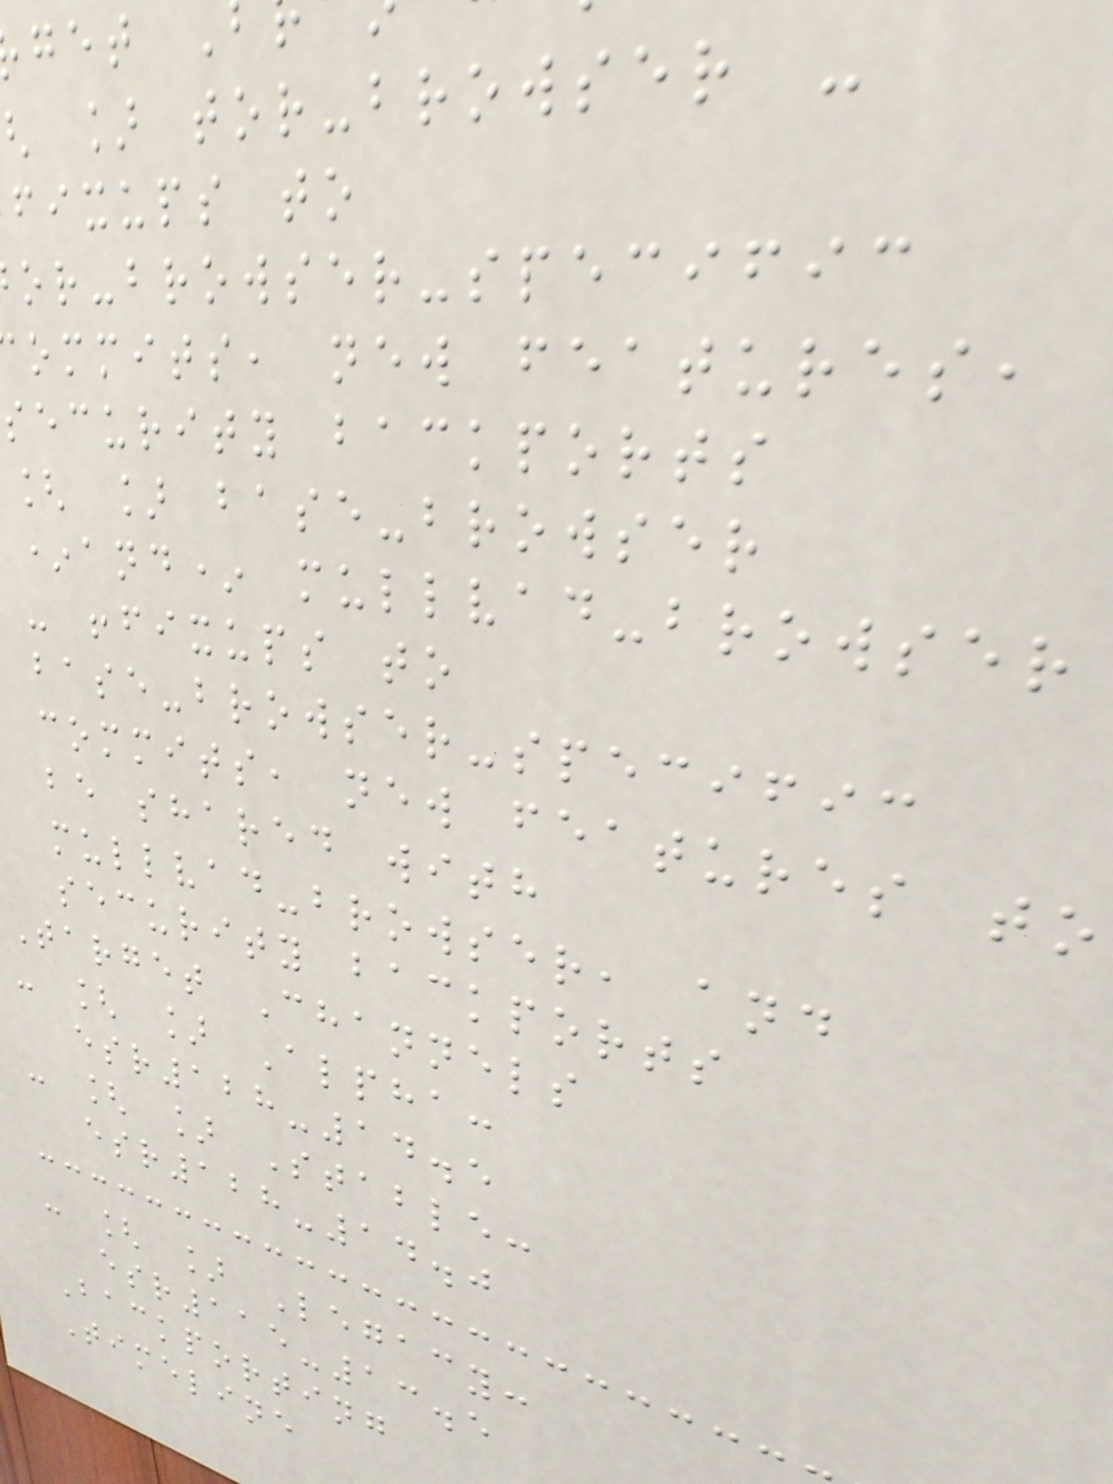] tor-browser -
fixups to
or-browser-specific
ommits, new features,
security backports
[ ] base-browser
*and* mullvad-browser
- !fixups to
base-browser-specific
commits, new features to
be shared with
mullvad-browser, and
security backports
Target Channels
- [ ] Alpha:
esr128-14.5
- [ ] Stable:
esr128-14.0
- [ ] Legacy:
esr115-13.5
Backporting
Timeline
